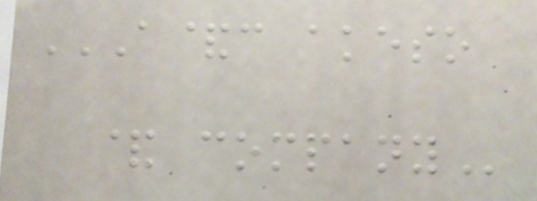A&C AKESO
& COMPANY
